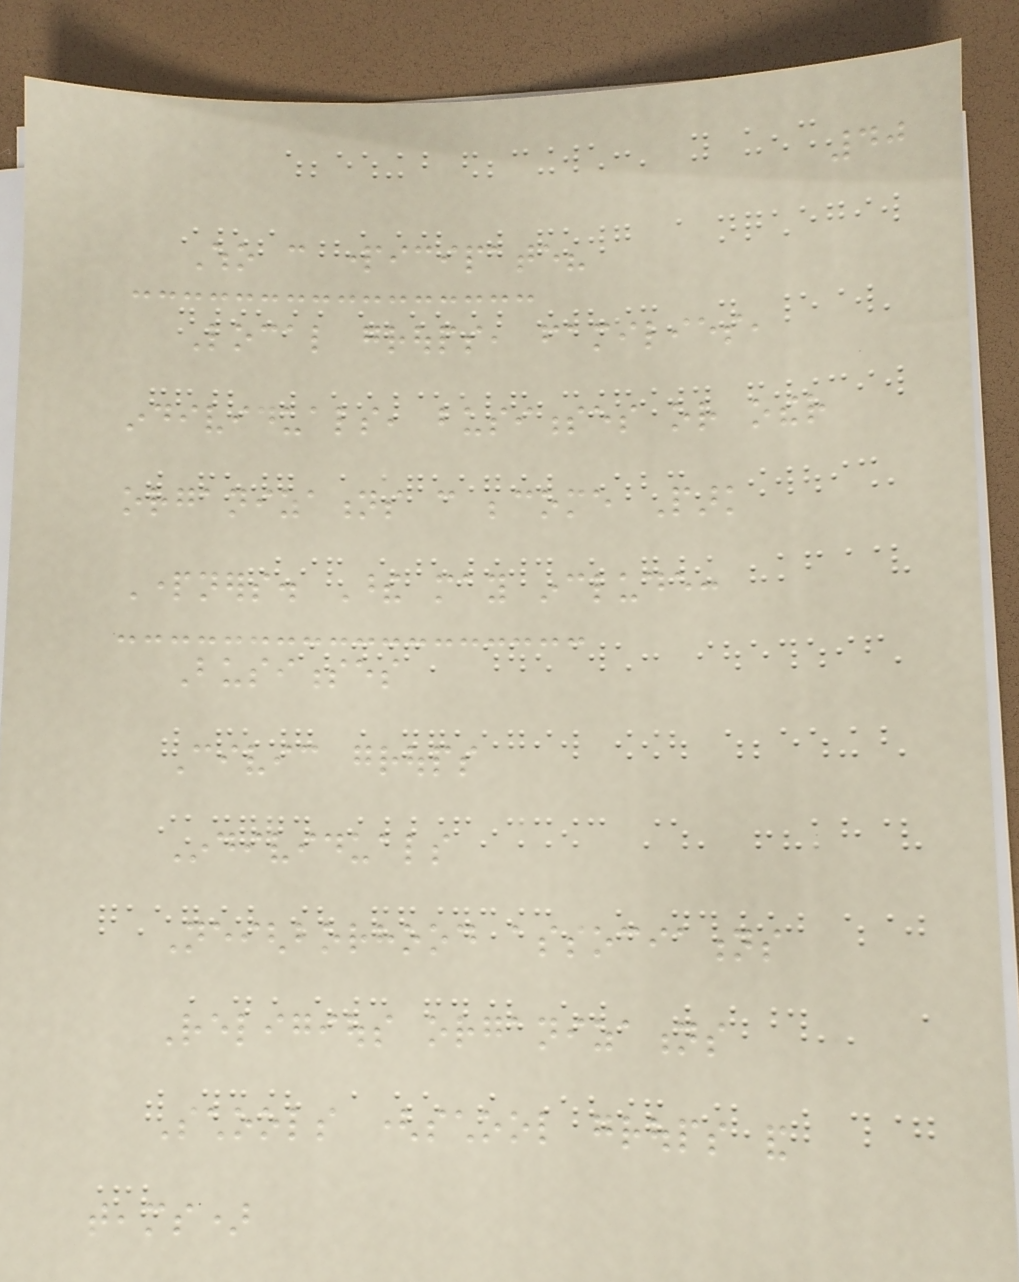40
Who can participate?
Local groups, families,
individuals, businesses or other
organizations can become Park
Partners. These may include:
Businesses
Civic groups
Individuals
Neighborhood associations
Religious organizations
Schools (school groups and
teams)
